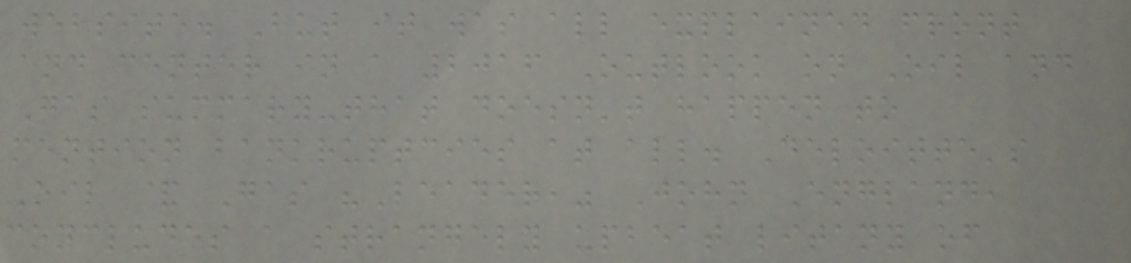website. But it was all explained front
and center in a 2016 Outlook on Oil and
Gas summary-that doesn't happen to
mention bankruptcies at all. Deloitte's
Oil & Gas "Leader," John England,
concludes a strangely upbeat litany of
